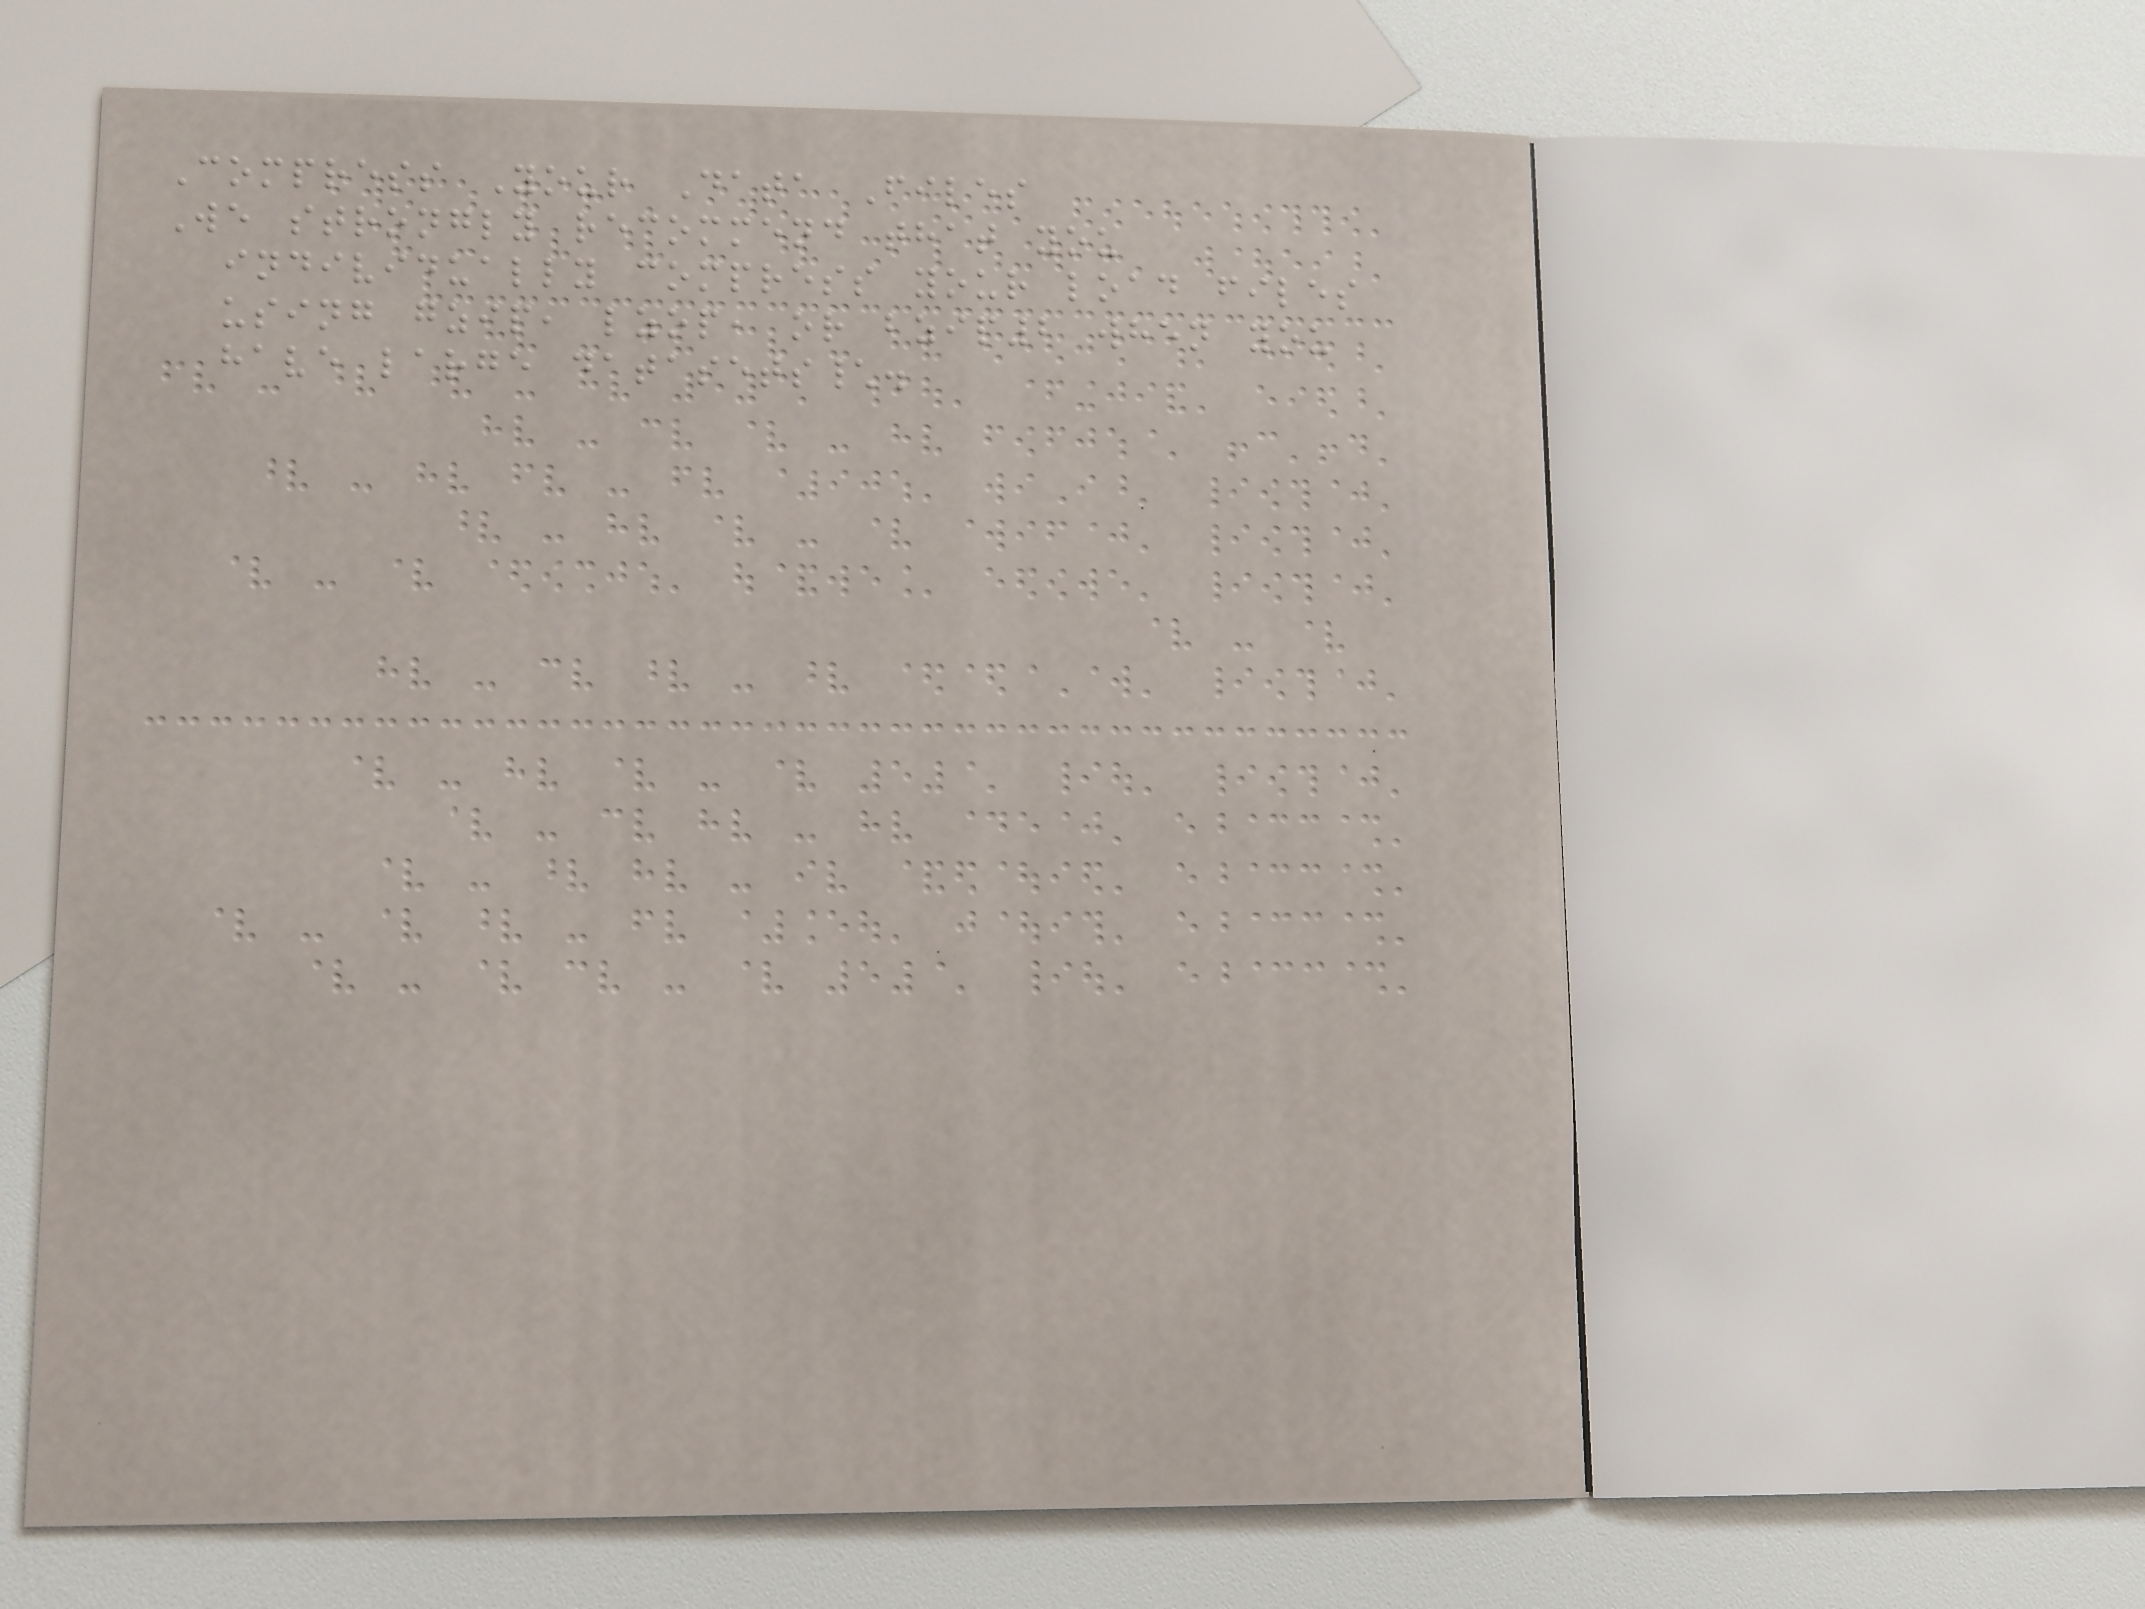Compress Your Data Files
We strongly recommend that you
individually compress your load files
using gzip, lzop, or bzip2 when you
have large datasets\.
